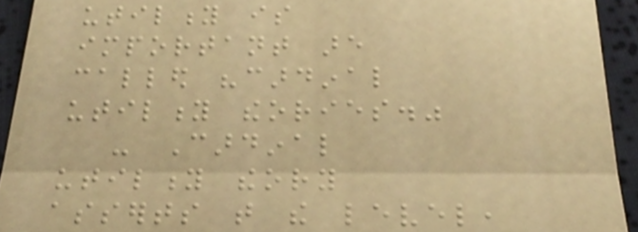utility is
important are
called "cardinal
utility theories."
- Cardinal
utility theory
asserts that the level,
